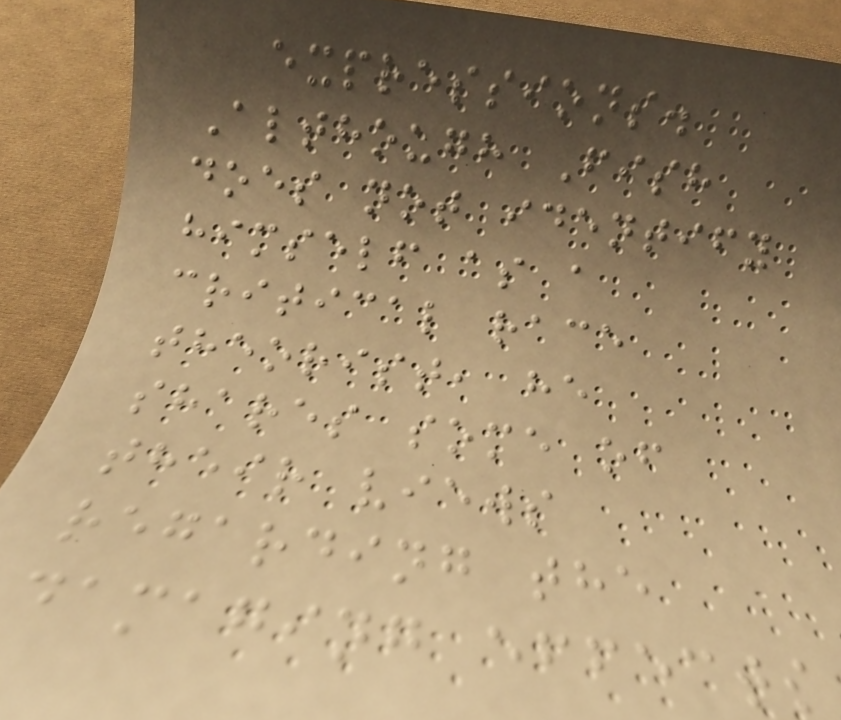expressions.
Although Fish
does not identify
himself as a
critical race
theorist, he
shares some of
their views
regarding the
damaging effects
